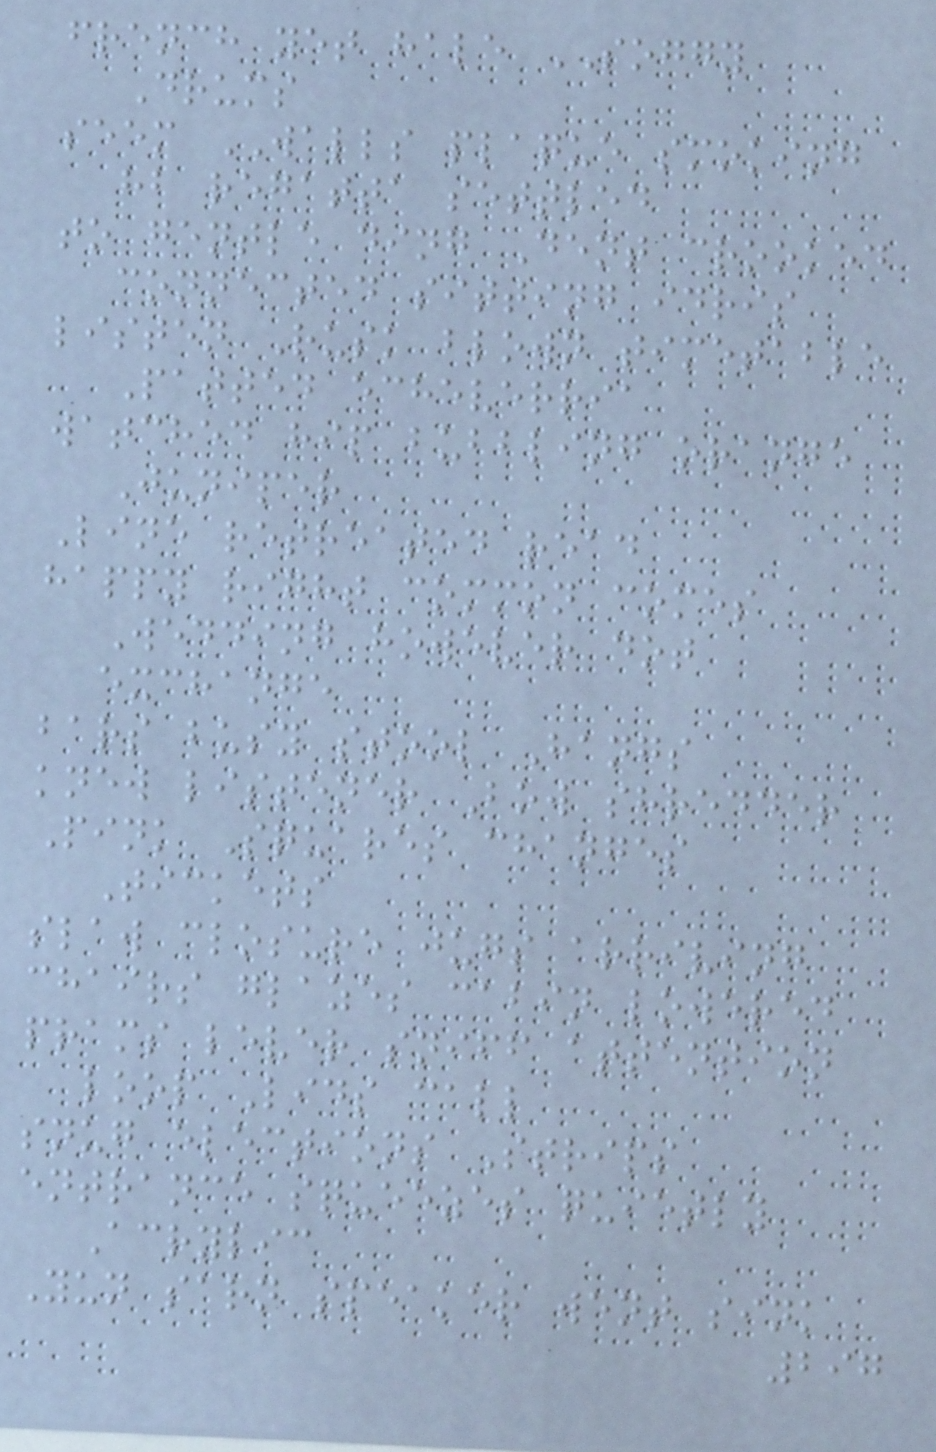french yet hale SOGGY
Drums
seem WALLS plaque smoking
hb regatta settled
to gentle ding Dent crooked
connected sitting idris
listen Rusk blown timetable
Patted echeverria
watched hip bubbling orange
Juniper
Line retreated read
happy right common comes
Wedding however dot
exchange
bars busy stool Hangs
knew listener Bow shredder
Pink Squares changes
Tickets
slaw closure jugs arriving
chairs glazes cabin lowered
prams lever sniff attention
loop Lids call
snug elections Strips
entrance squeezes quietly
Acrylic
Yun sarn speaker went sink
297
